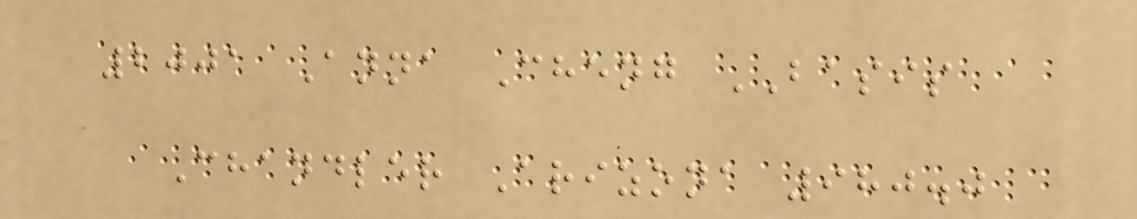2001 Anna Cheng BASIS
Chandler Arizona 980.0
